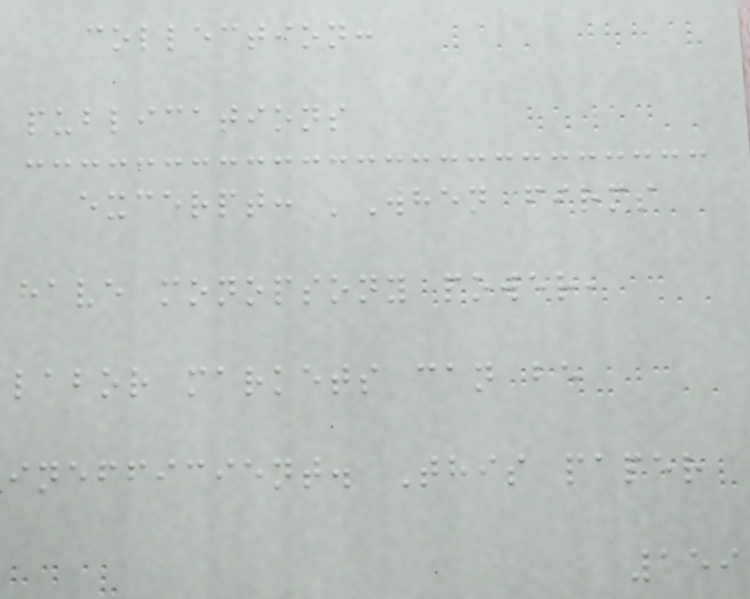collection:
publications
excerpt: 'When firms
have monopsony power,
labor markets can be
inefficient. This paper
159
